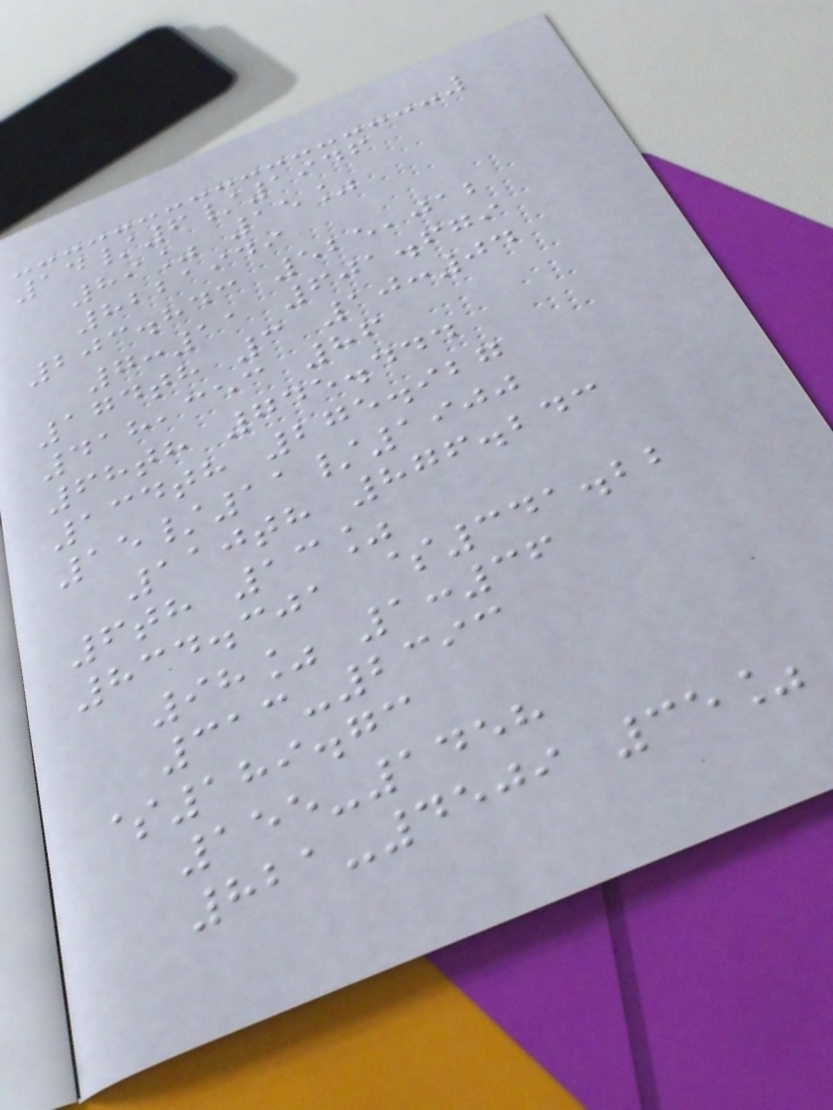14/6/1946
89% 15%
8221949
203.843 525,012
7:11 601.679
174th 3 10:04
418,353 86
68th 745.444
134th 275.927
15/11/1900
110th 876.243
6th 13%
834.301 $341.22
98% 1:36
313-2393
$189.73
155-1458
821-4509 35%
